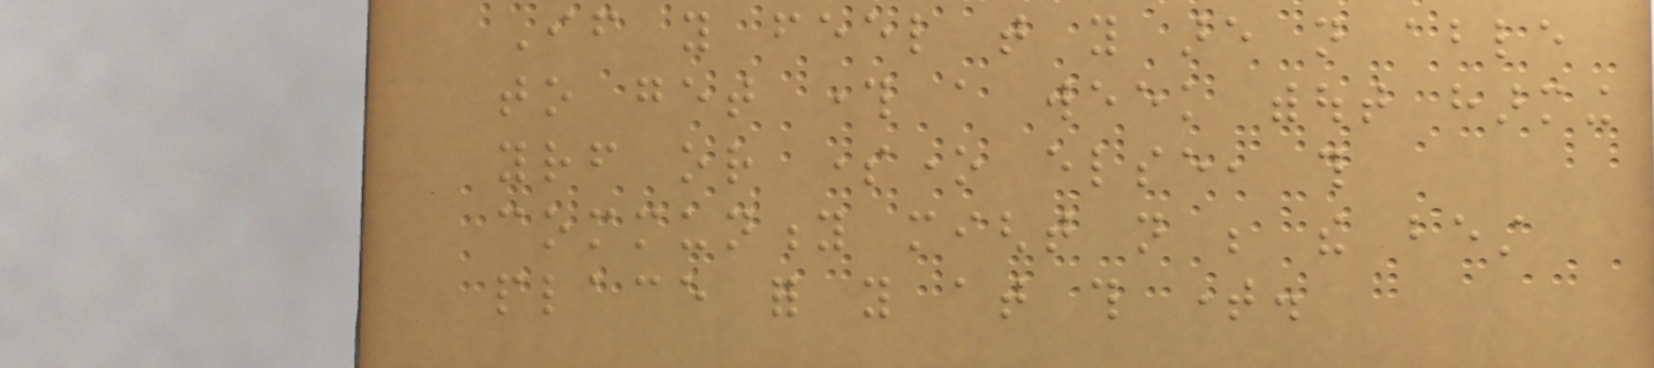If you feel that you are not able
to get through a week without harming
yourself or someone else, this
community might not be the best
place for you at this time.
